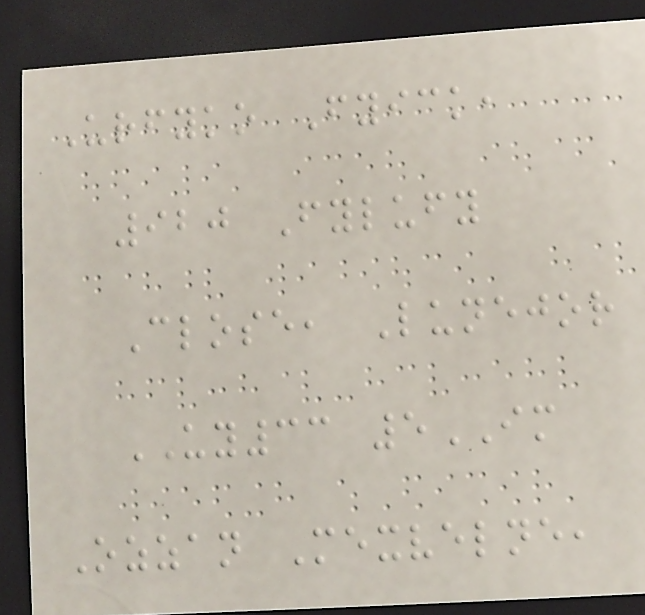Urfyko Fyick,
920 Fylufy
Close, Lunejor
UY33 5IM
Ozzan Mexvelne,
